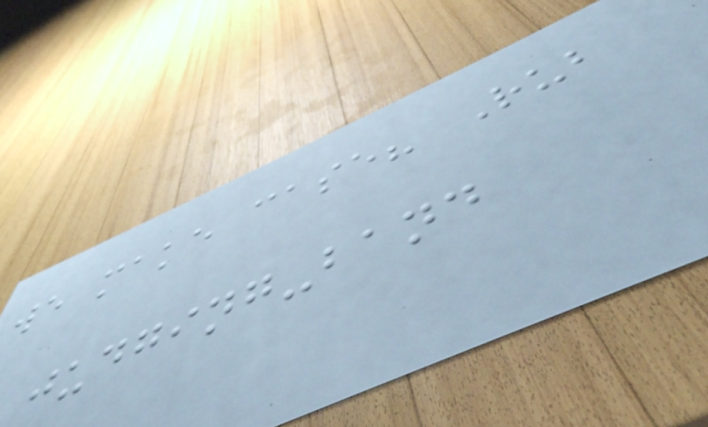we make case? Rub
judging-band
